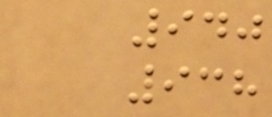940
938
